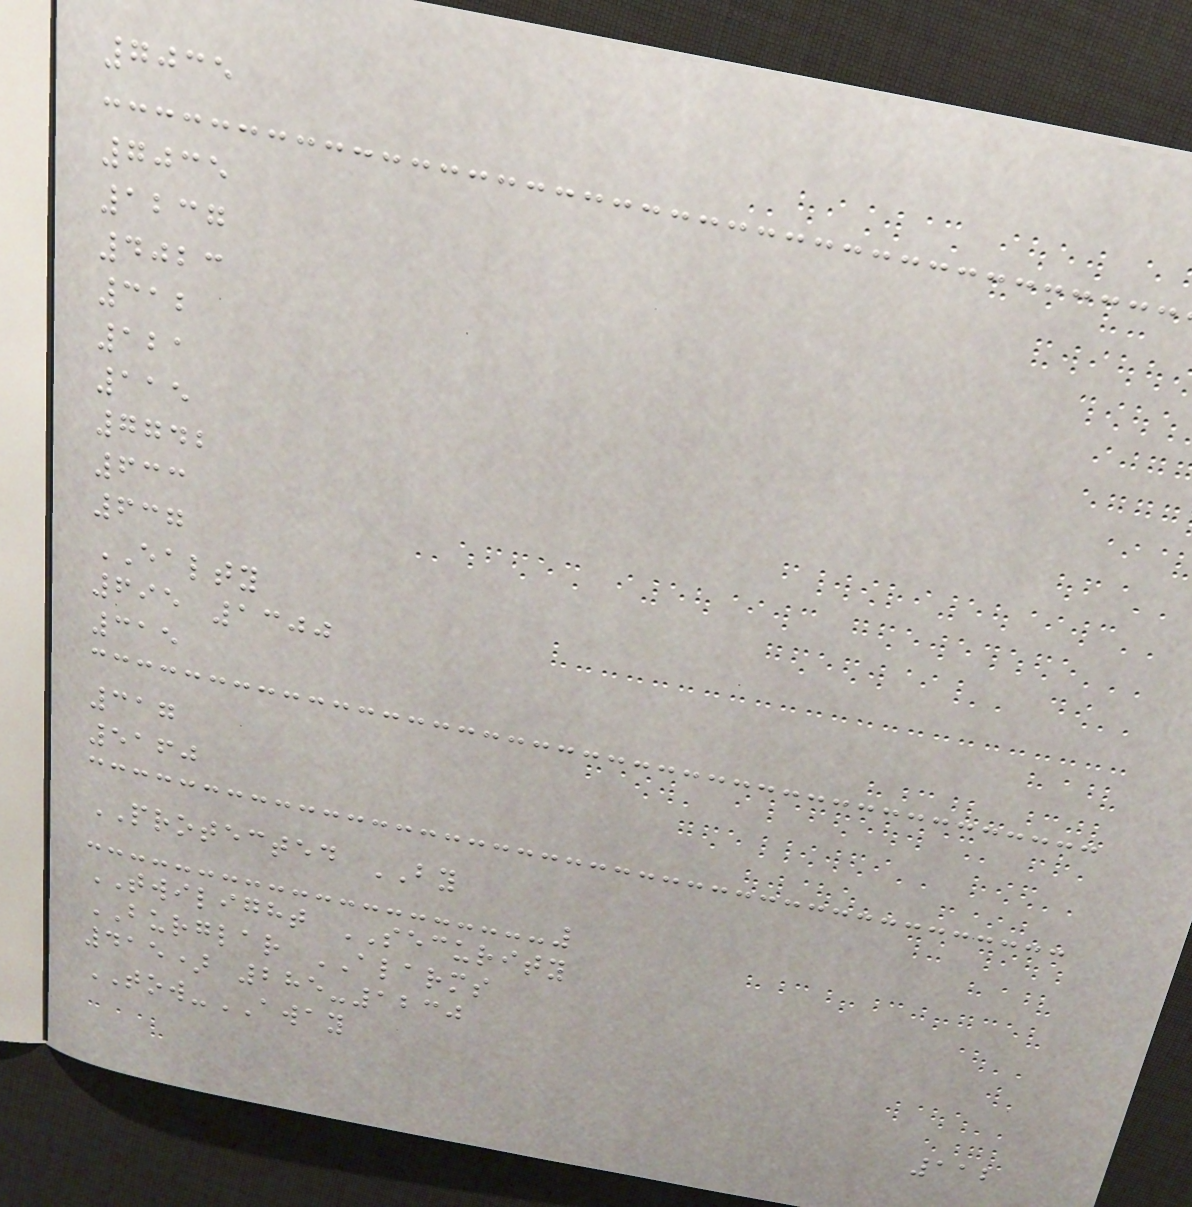7035
7035
1237
4023
312
121
115
7742
633
637
EALTY
695 1300
315
317
5160
PROTECTED BY
TWILIGHT SECURITY
BURGLAR ALARMS
415) 285-1230
TOW-AWAY
112
